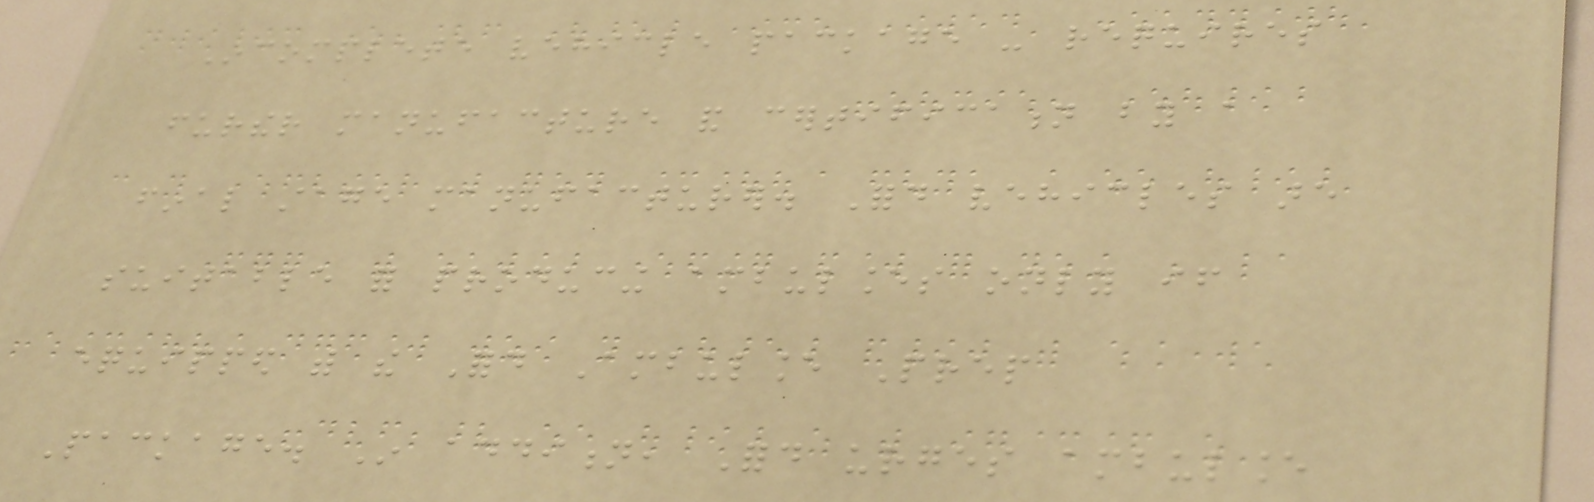Incomplete vehicle package - requires
further manufacture and certification by a
final stage manufacturer. Ford vehicles are
suitable for producing ambulances only if
equipped with the Ford Ambulance Prep
Package. In addition, Ford urges ambulance
